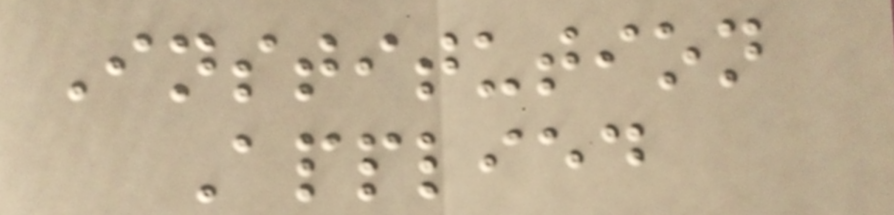Institution
Applied
